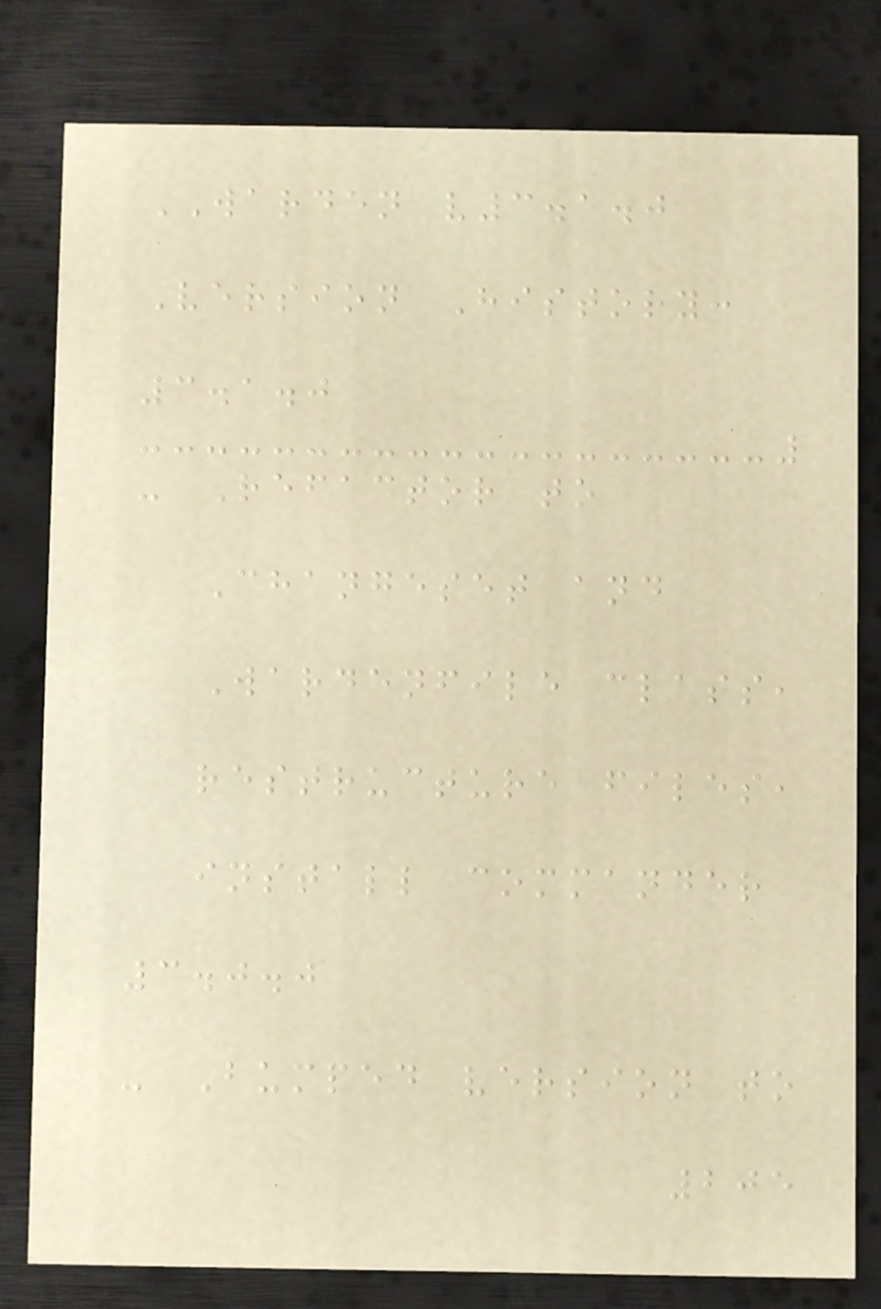WARDEN v3.1.0
Version History:
3.1.0
- Refactor to
Changeset and
Wardenfile class,
restructure files,
install commander
3.0.0
- Bumped version to
205
